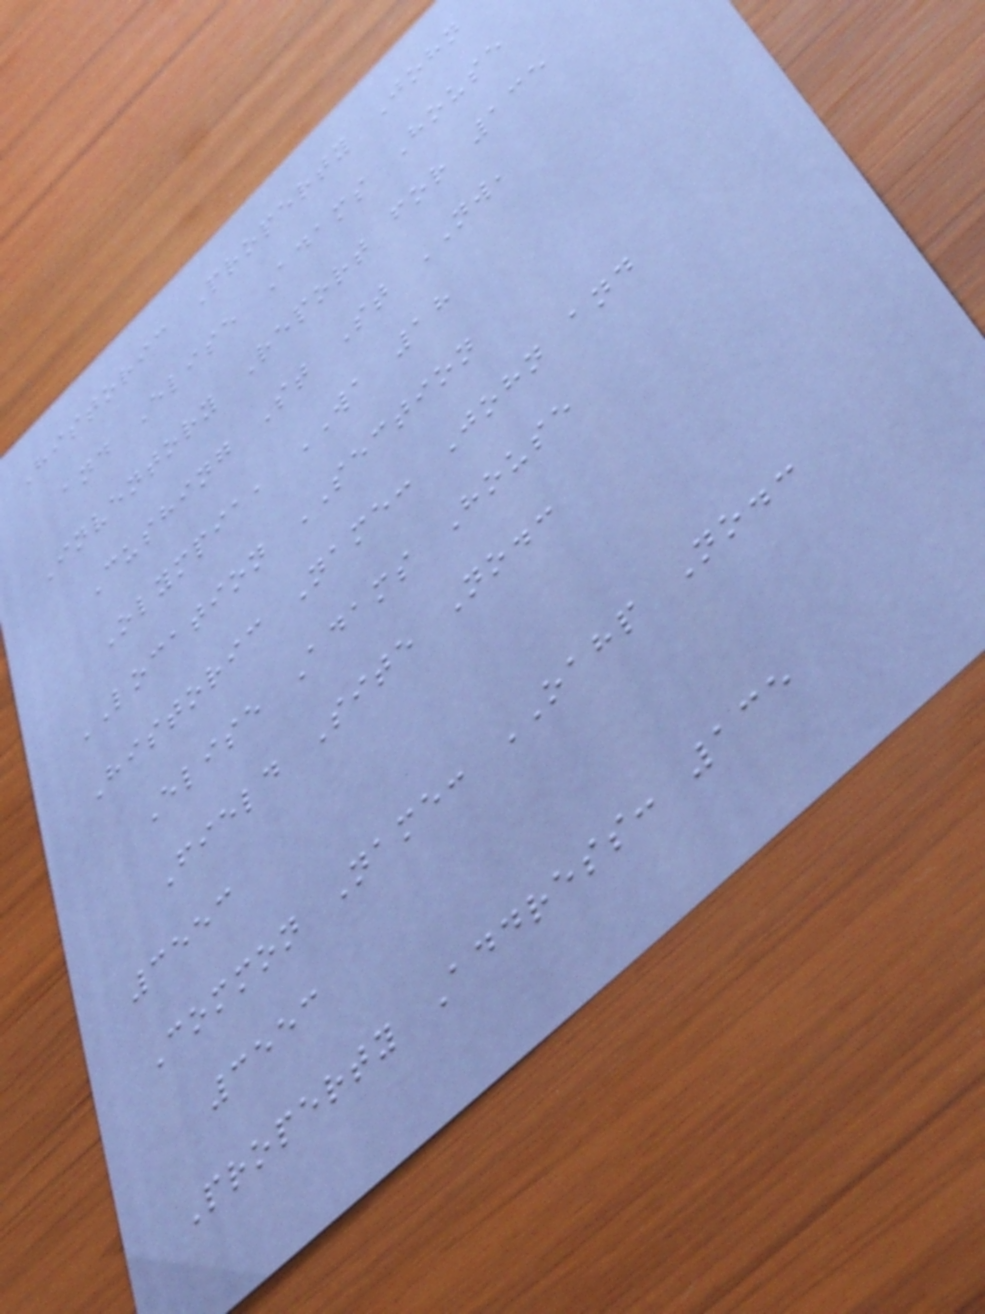Historic Property John
and Elise Adams House
Inventory Report for 135
Cushing St St NW,
Olympia, WA 18
LOCATION SECTION
Historic Name: John and
Elise Adams House
Field Site No.:
3553
Common Name: OAHP No.:
3553
Property Address: 135
